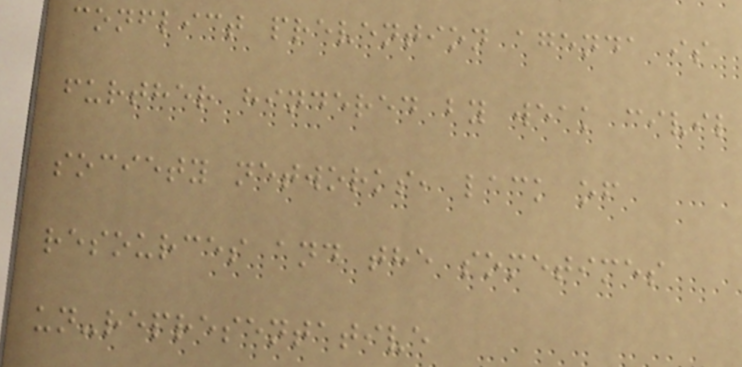conflict prevention agenda is
further hindered by weak civil
society networks, lack of
resources and the sometimes
un-representative
